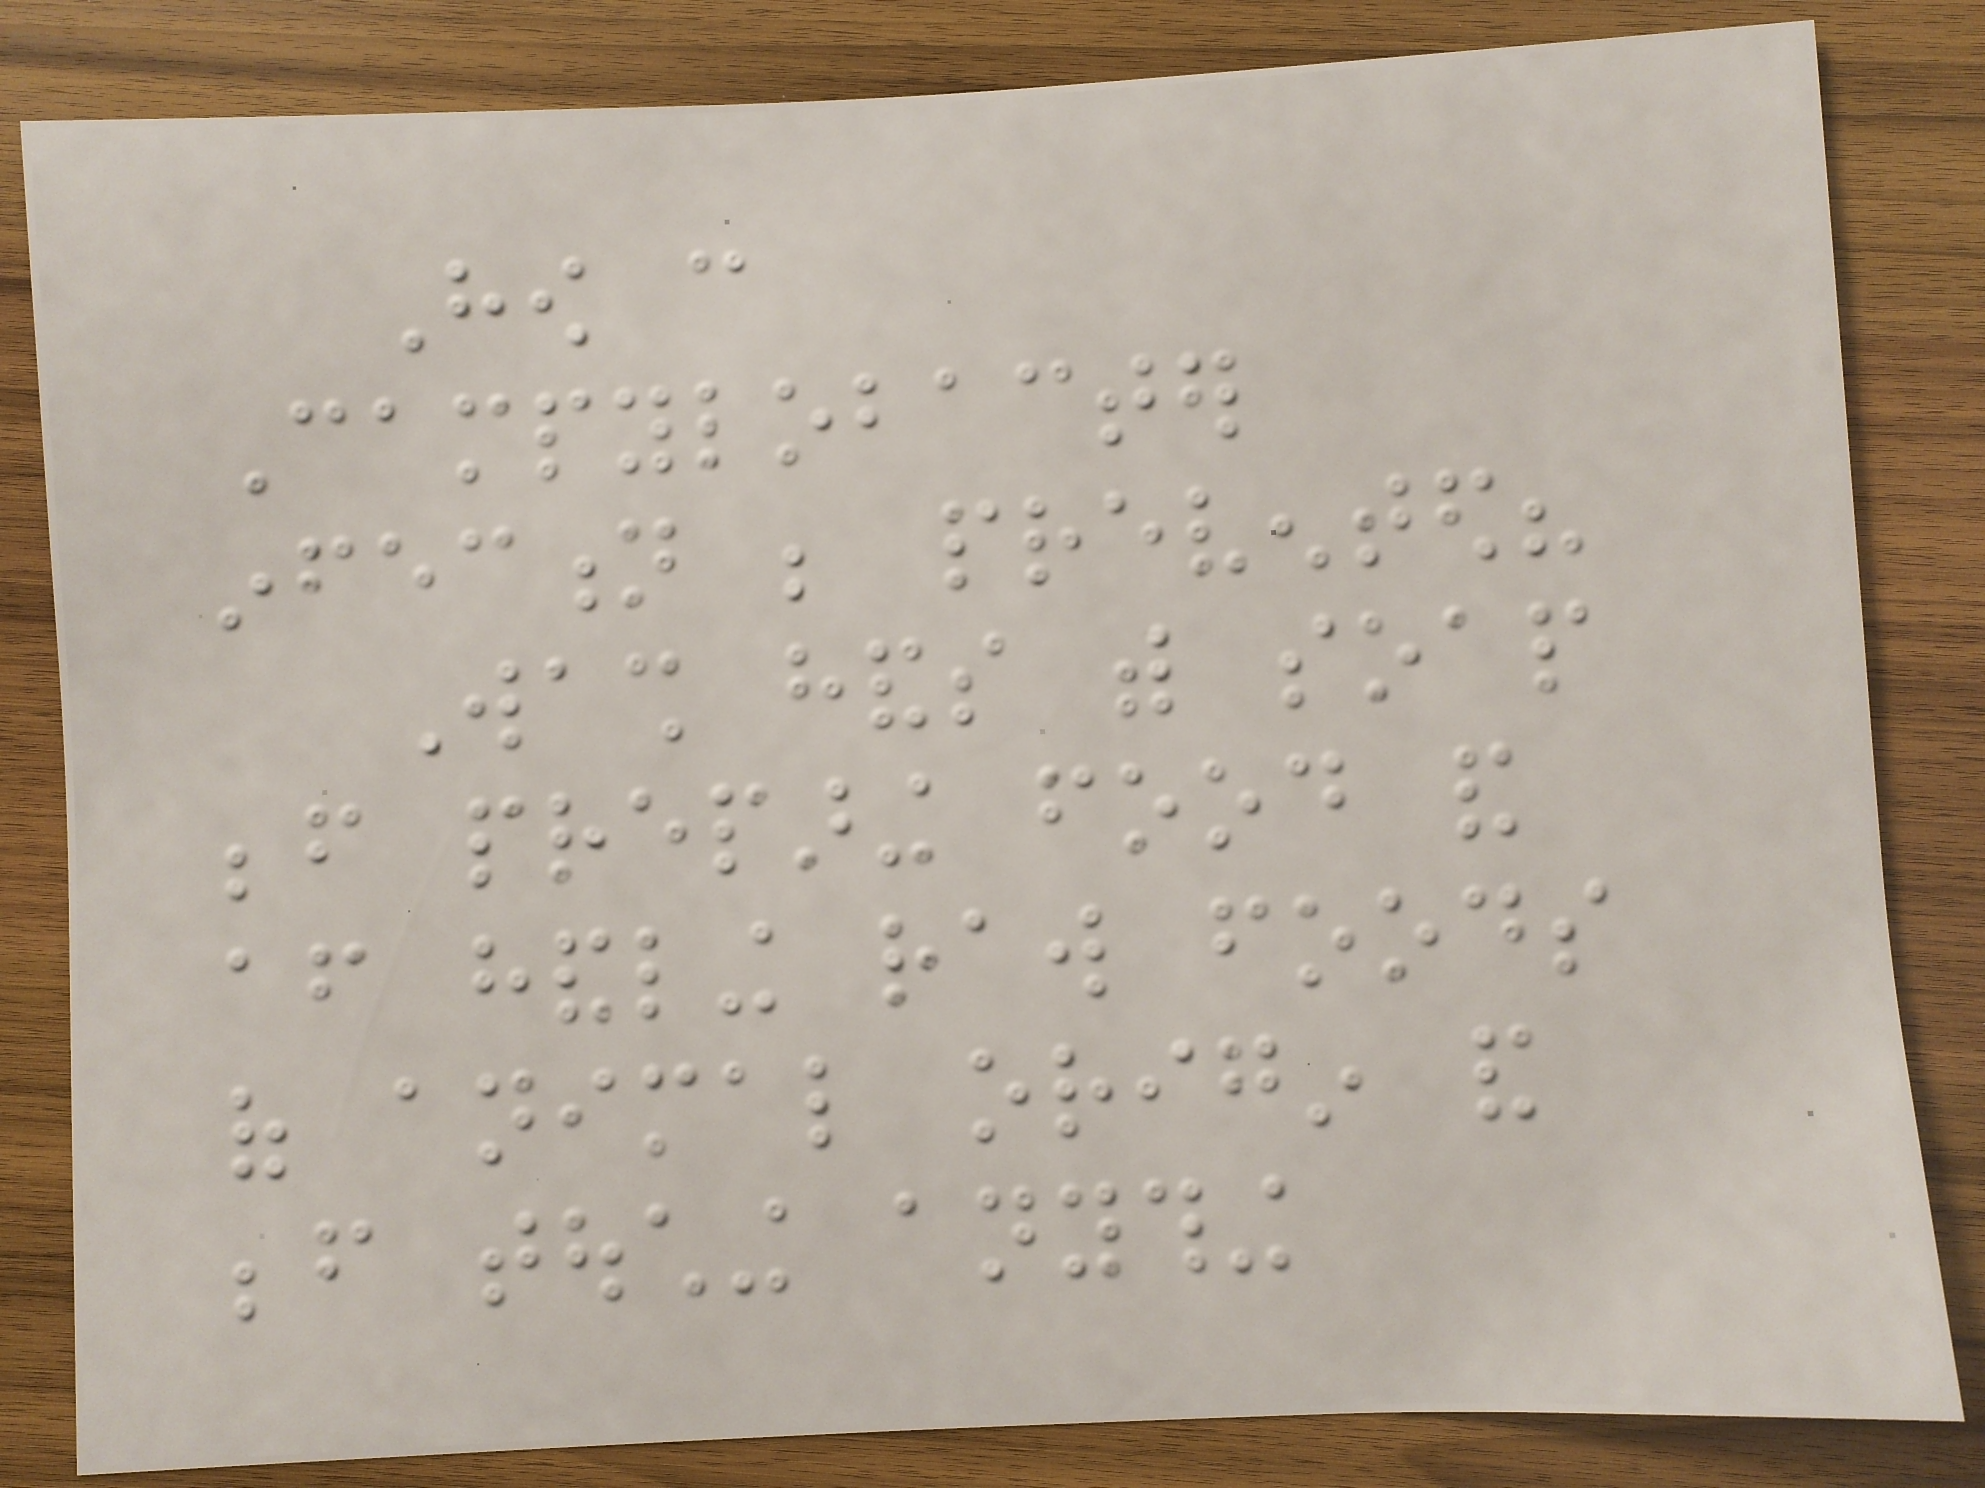How can
Campylobacter
infection be prevented?
Wash hands with soap
before preparing food and
after handling raw foods
of animal origin and
before touching anything
